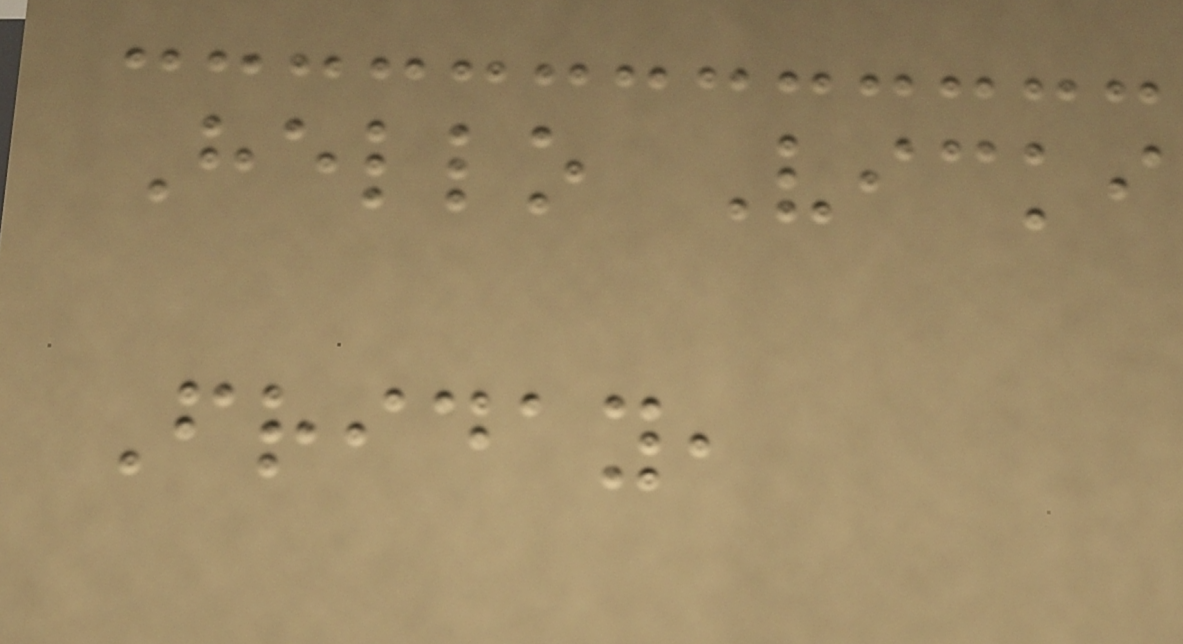Hello Vicki
Friday,
